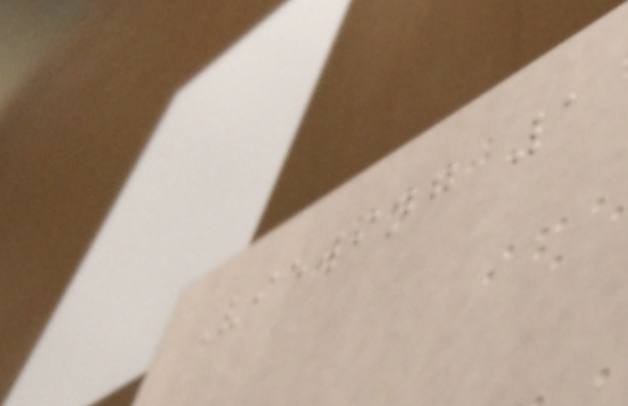Viewing 1
